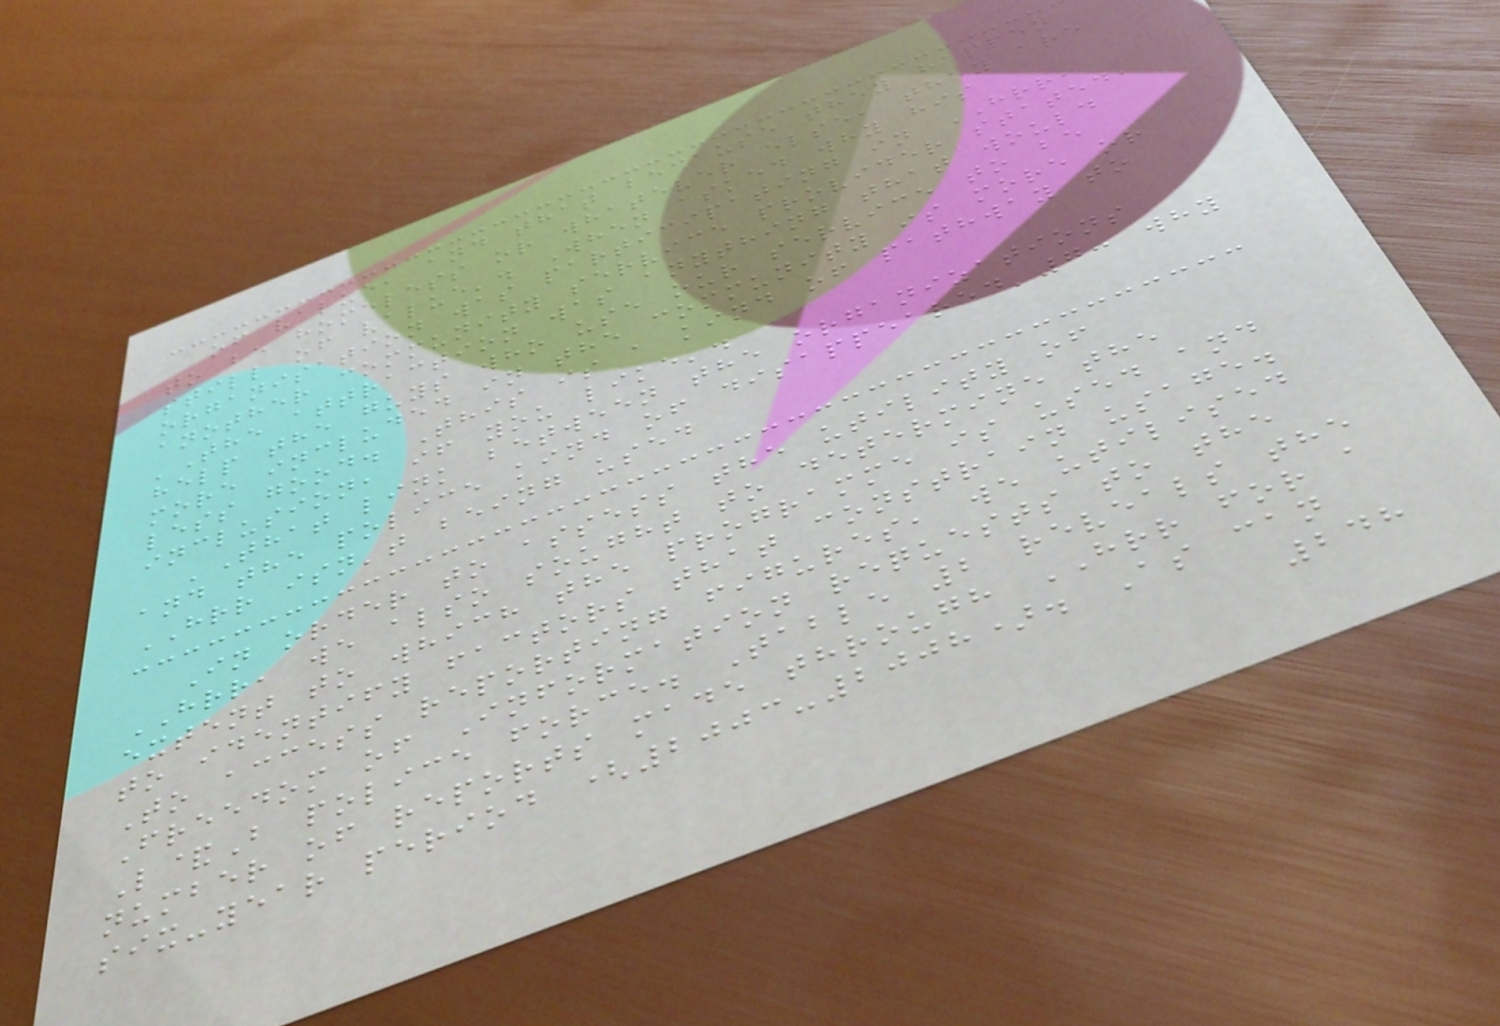of value, and that because they happen
to be homeless or whatever else, they are
still of value'. When asked why his
organisation was participating in HRR,
another community service provider stated,
'The attraction was anything that would
help the guys who use our service to be
more included in the community is more or
less good. This is a kind of pathway to
inclusion, if you like'.
'That link between the organizations
and the police kind of disappeared'7: why
HRR isn't being used
In order to assess the utility of
HRR, we also sought to determine the
extent to which the programme is used and
to identify factors that constrain usage.
To access reporting figures, we utilised
Freedom of Information requests to the
L&B police force. Table 2 reveals the
number of reports made through HRR for a
six-year period (2003-2008). As can
248
